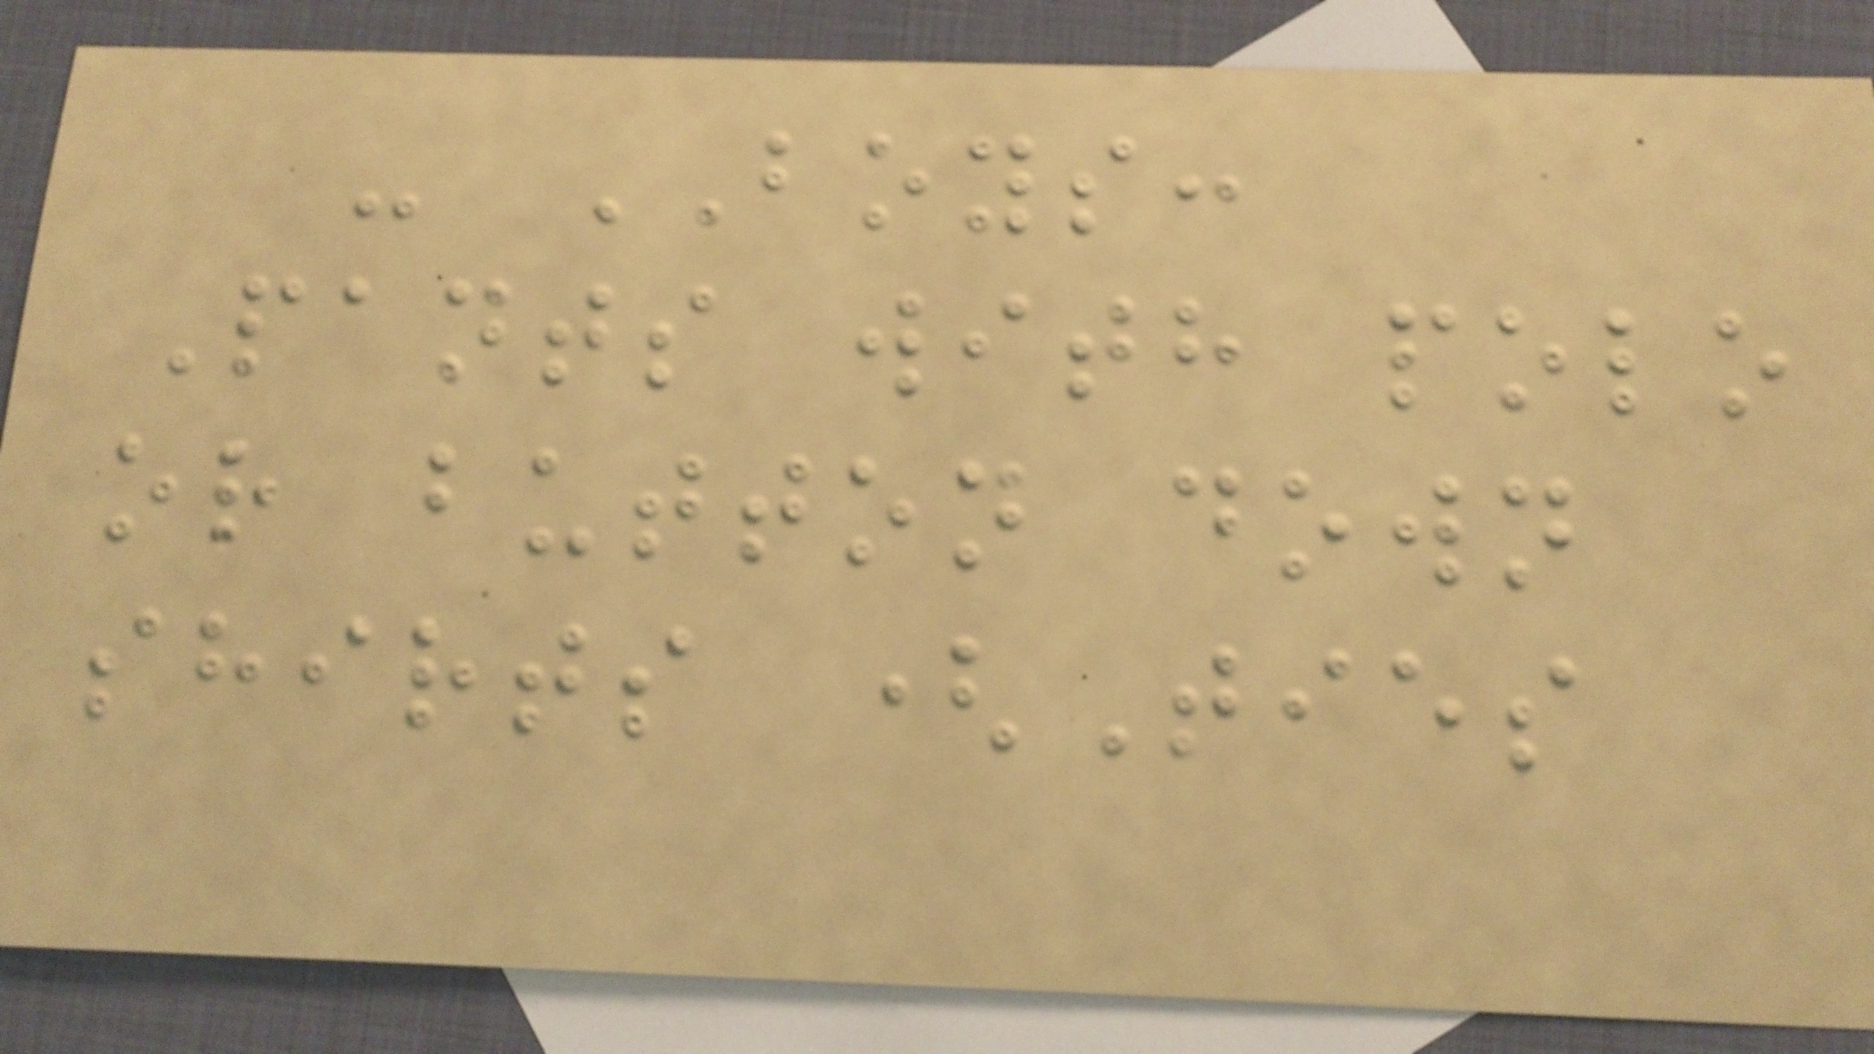- BOYS:
Pants with polo
or button down
shirts (Ties
